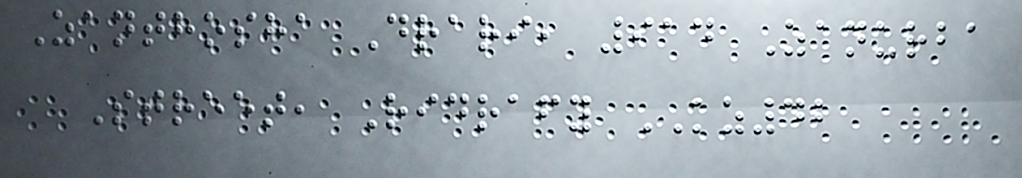Zanthosha Drari, 914 Zanurba
Street, Ridrafy KZ42
